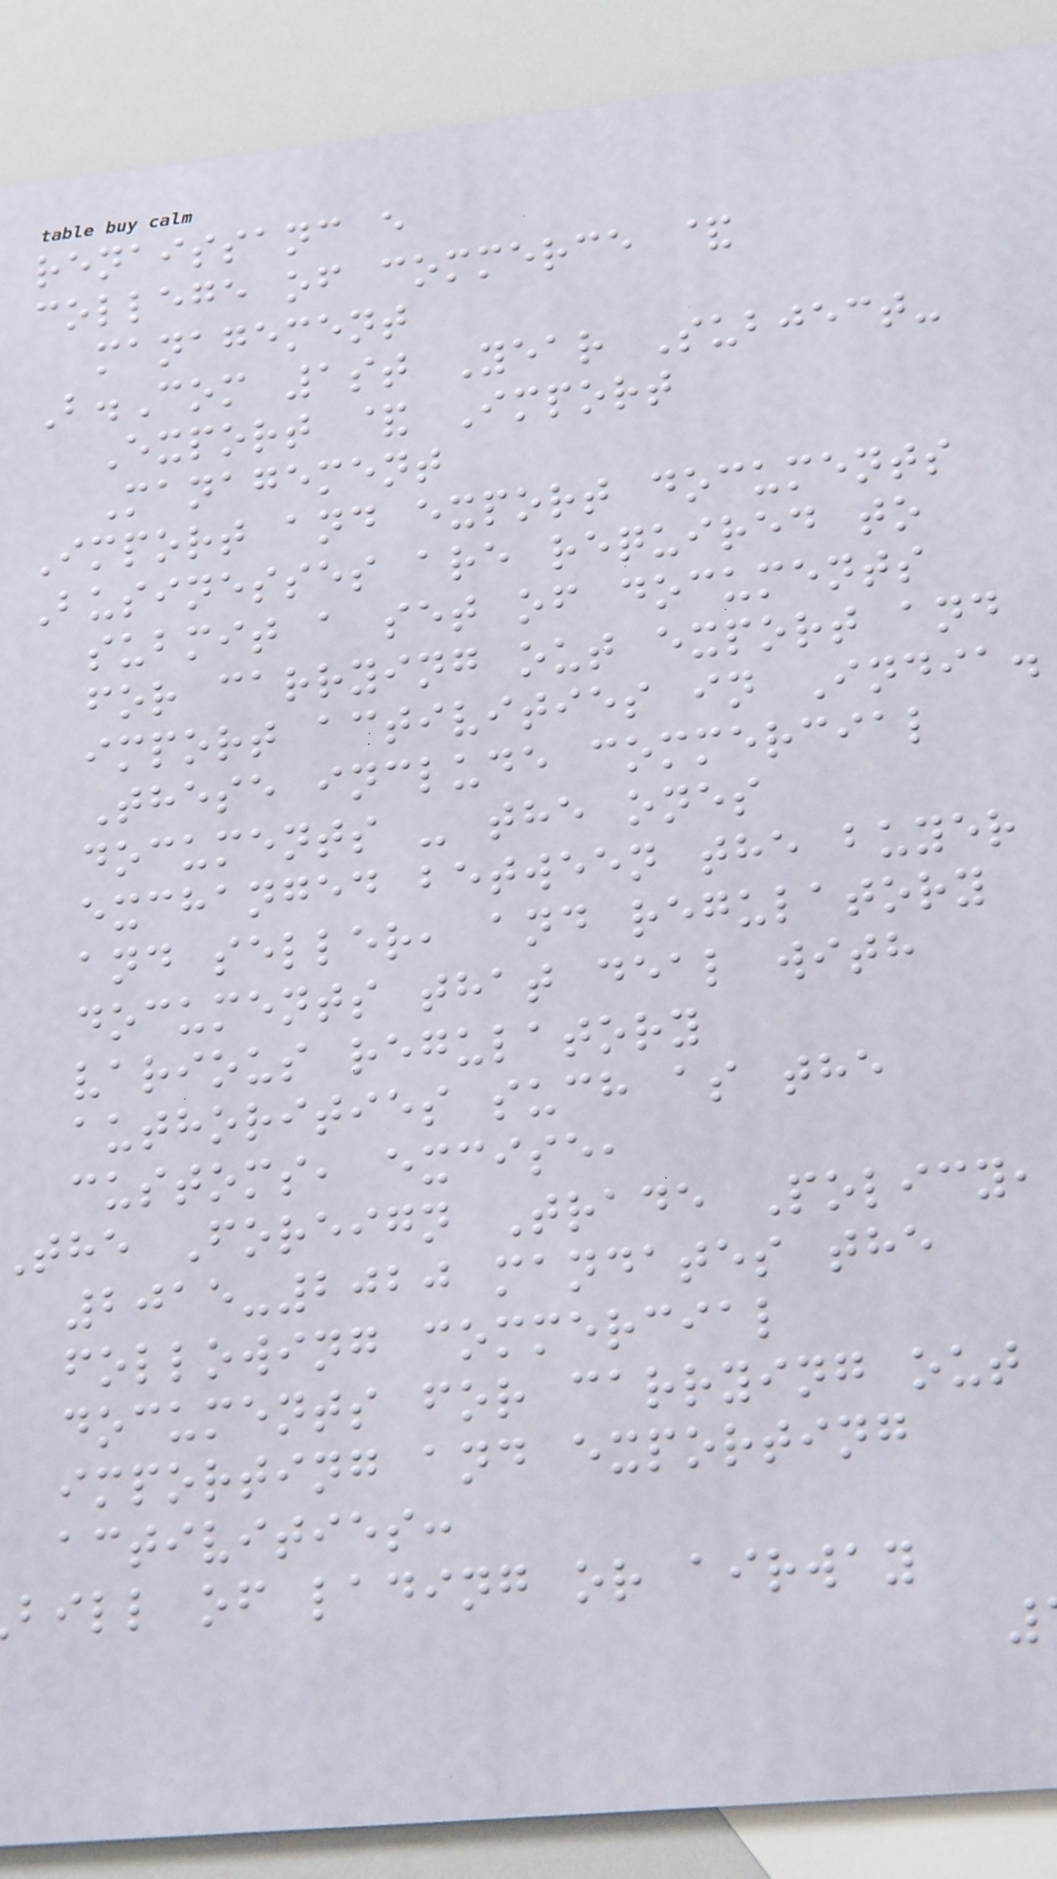renaissanc e
college of commerce &
management
B.Com 1st Year Subject-
Export & Import
Management
Import and export documents
Businesses are required to
submit a set of documents
for carrying out export and
import activities in India.
These include commercial
documents - the ones
exchanged between the buyer
and seller, and regulatory
documents that deal with
various regulatory
authorities such as the
customs, excise,
the Foreign Trade Policy,
2015-2020 mandates the
following commercial
documents for carrying out
importing and exporting
activities:
bill of lading or airway
